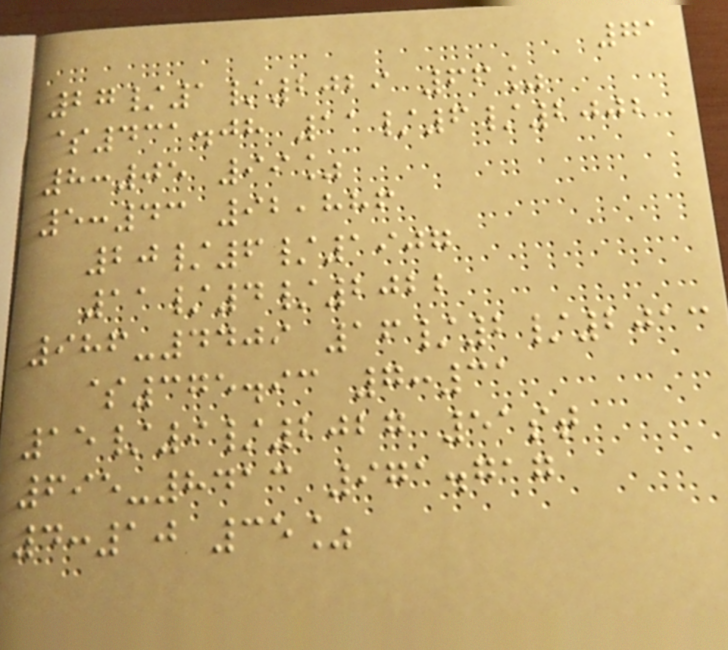71
27/1/2029 66%
$431.08 11/6/2002
8:05 99%
5:43 92,886
20/6/1907
11/4/2022
986-4409 16/2/2013
$375.93 7:31
15/9/2027 51st
695-8413 971.717
4:10 35%
